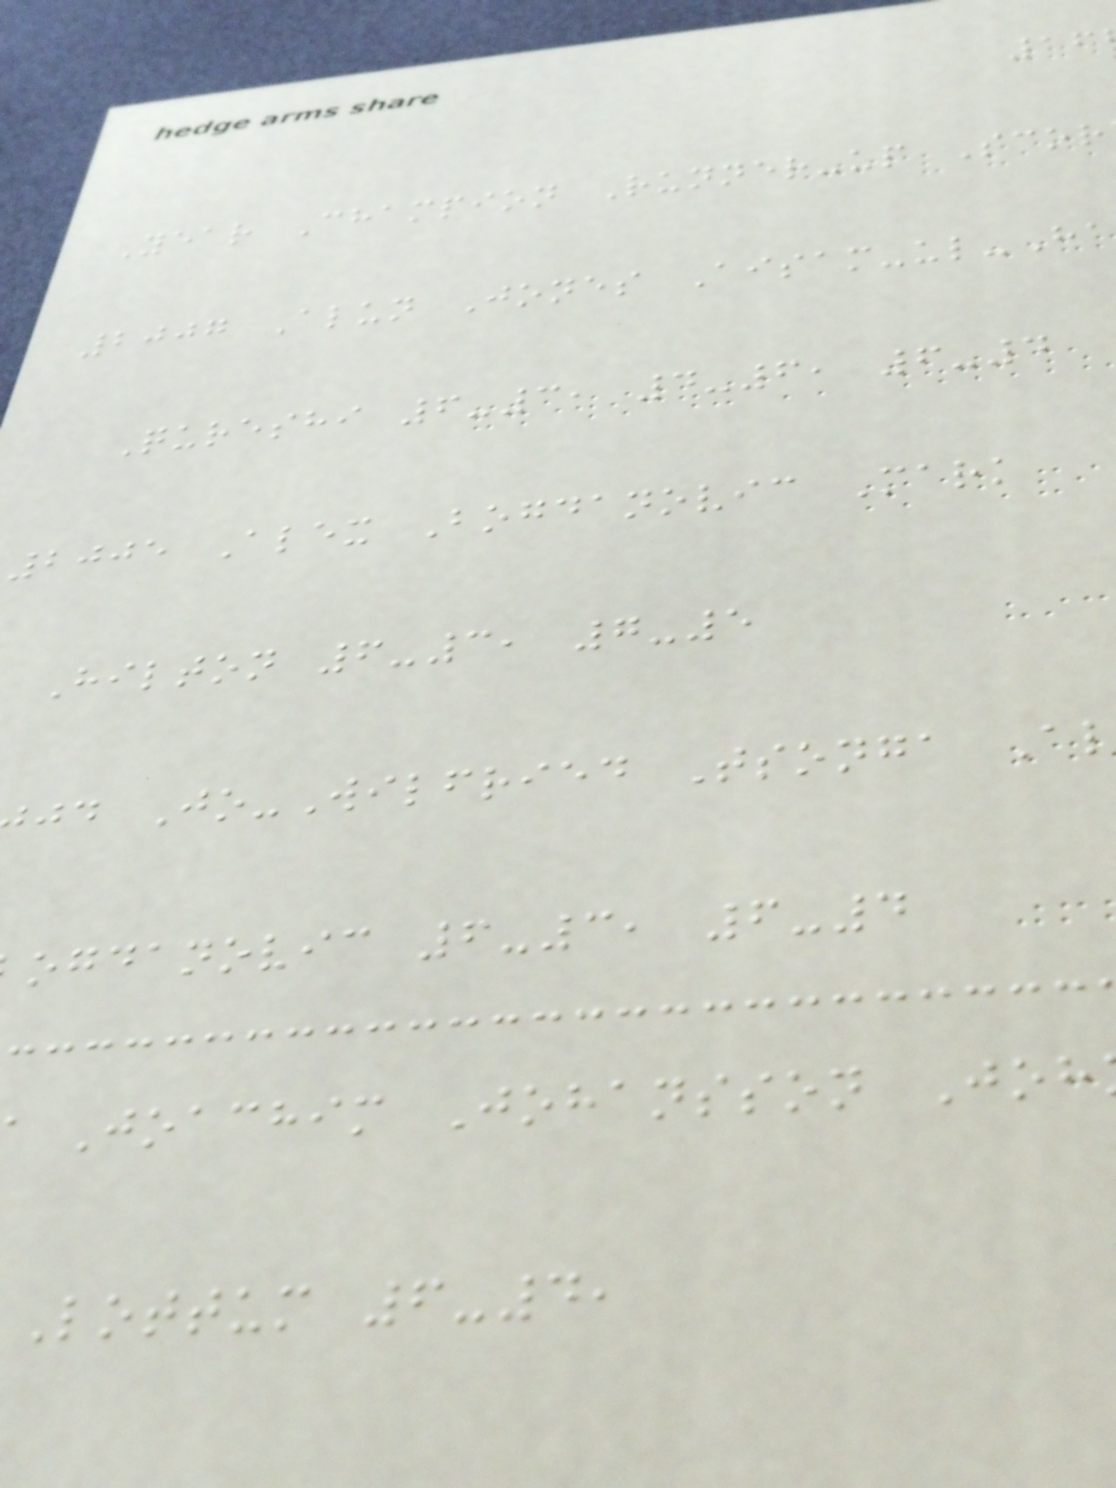Year Champion Runner-up Scor
2007 Alun Jones Aisam-ul-Ha
Qureshi 6-3, 4-6, 6-4
2005 Alex Bogdanovic Mark
Hilton 6-3, 7-5
jd Jo-Wilfried Tsonga Al
ogdanovic 6-3, 6-4
Joachim Johansson Joh
Lottum 6-4,
